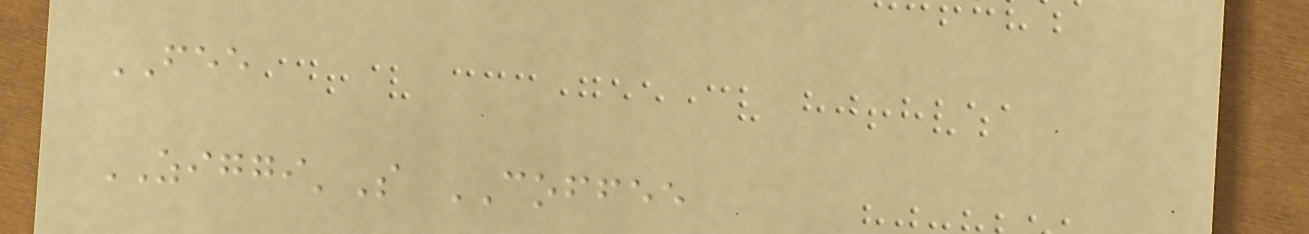FEE
ZIGGI'S COFFEE
